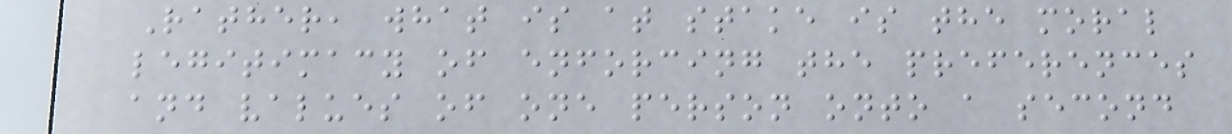Rather, what is at stake is the moral
legitimacy of enforcing the preferences
and values of one person onto a second
